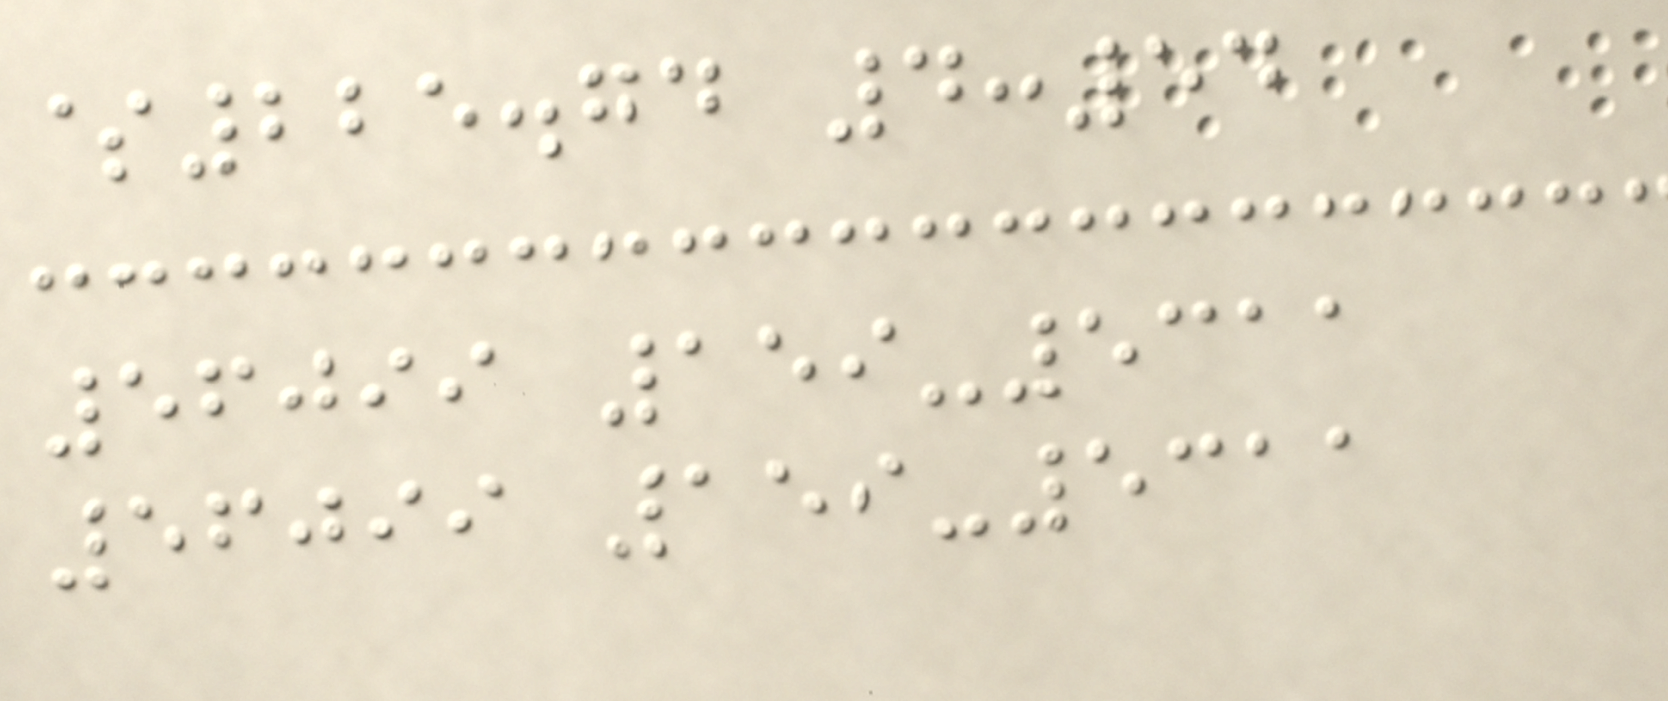$225.74 4:54
56099 159-5311
56099 159-5311
